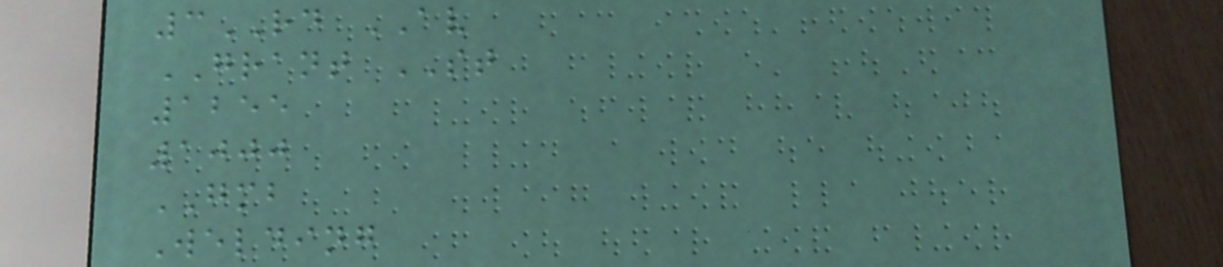3RD AV
GRANT ST
1255
1000
GMB
Welding
